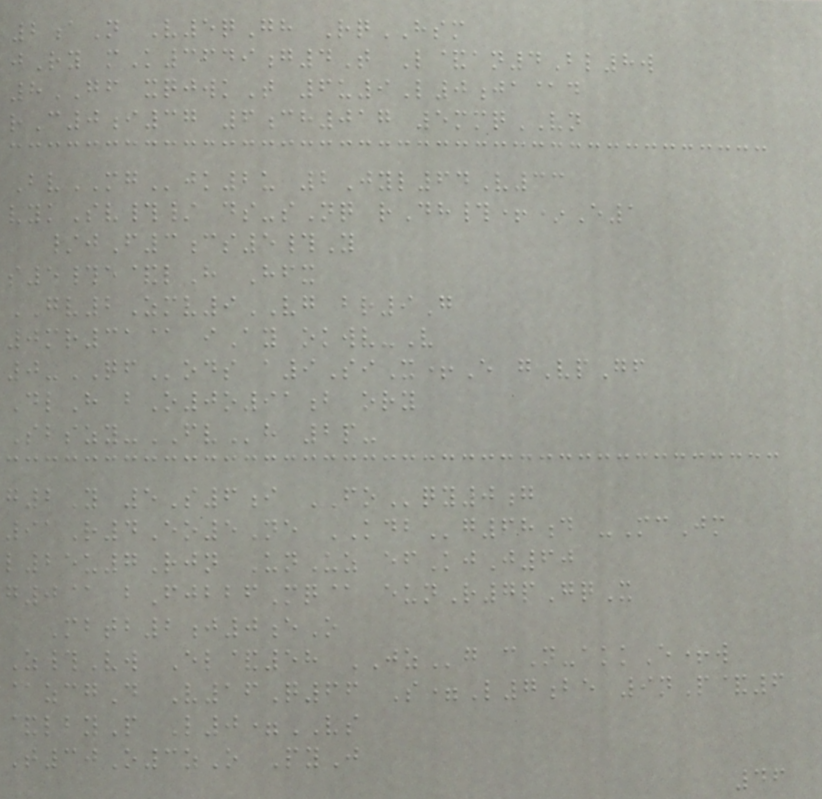2aN V5qGh RqHSM
jRy mK3649g4T L&an4Bl8w
8GF xqjwkT 6u9L0ja@d
rC0i37 6ch017 5mmqVN
BvMGjk2u 2Jyl64V33
vykSv#/ ds-sNq rDh#+*E1
/jF3cs5#Y
s5#e&lH Hfx
GV2Zmv9VG br9G
0mr31@ iAy okwv-V
0-QFods a9SiX+E gVpGf
DlH bO0o91b ory
Sbszy-FVh 2p-
g2Y 5S6i FOqy0g
91R4Eo5Ne KDBg68d -McJm
l25u7Rjn UnUz efKjJ60
g0@ bFjbbfMq@ eunR7pGqX
Mbtb2j0eO
Z#Vw El&58 JZg cN-akkE+w
@zcgD V16Q66 S=L7be 9nP&6
&lbyP L0=VS
T30O3zO PyJ
46
